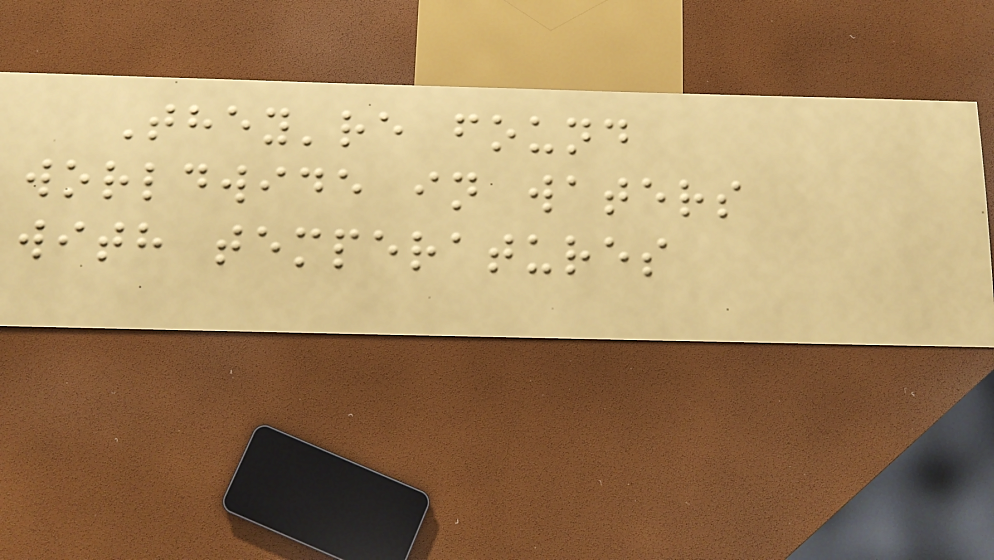They're found
worldwide in waters
with temperatures
